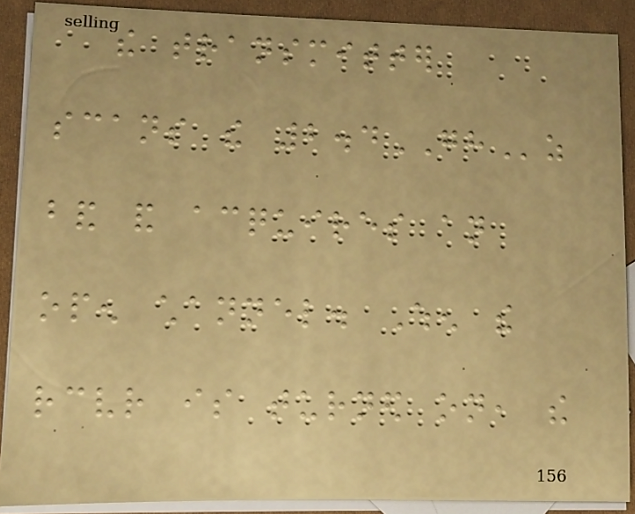the transmitter
scans the 2.4GHz
band and acquires an
open channel. When the
receiver is turned on, the
